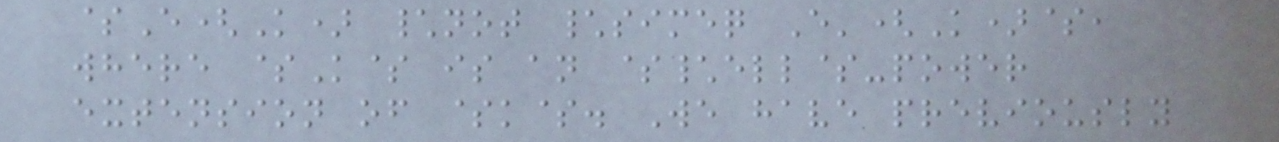$E(K) \not \simeq E'(K)$,
where $K$ is an $\ell$-power
extension of $k$. We have previously
